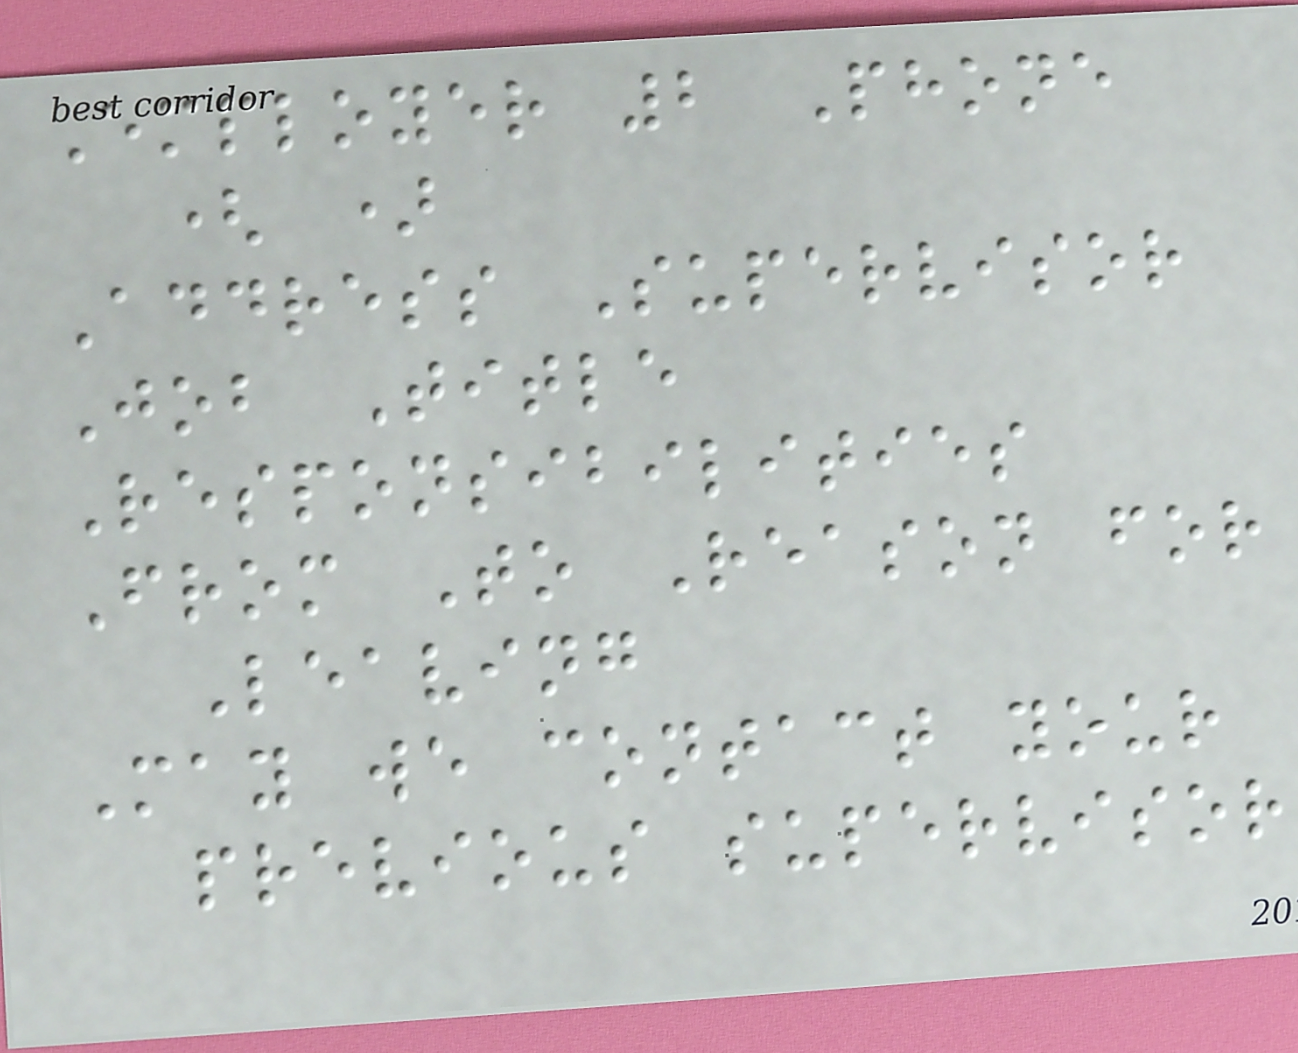Employer 2 Phone
( )
Address Supervisor
Job Title
Responsibilities
From To Reason for
Leaving
May we contact your
previous supervisor
